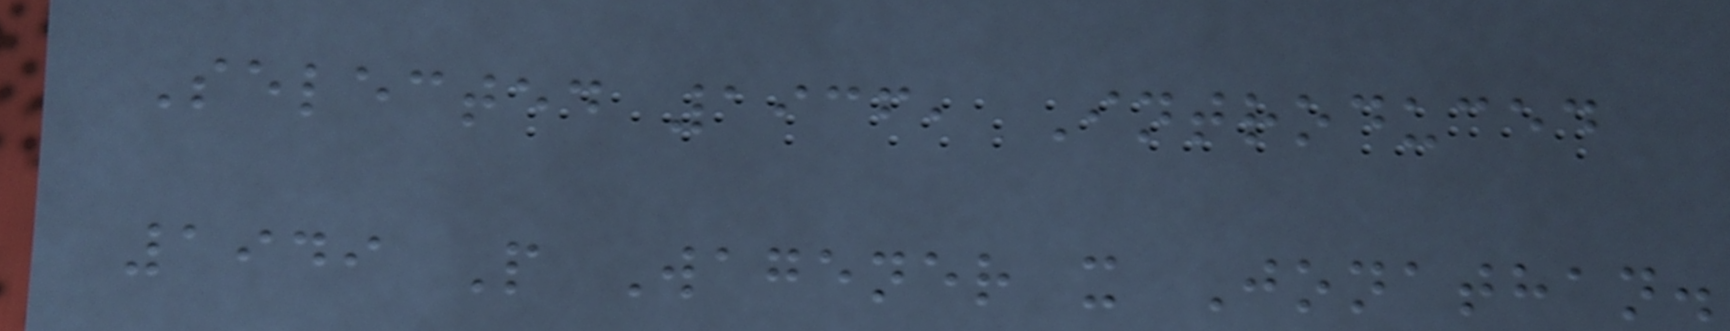Selected 1936, Introduced
1949 P Wagener x Jonathan.
